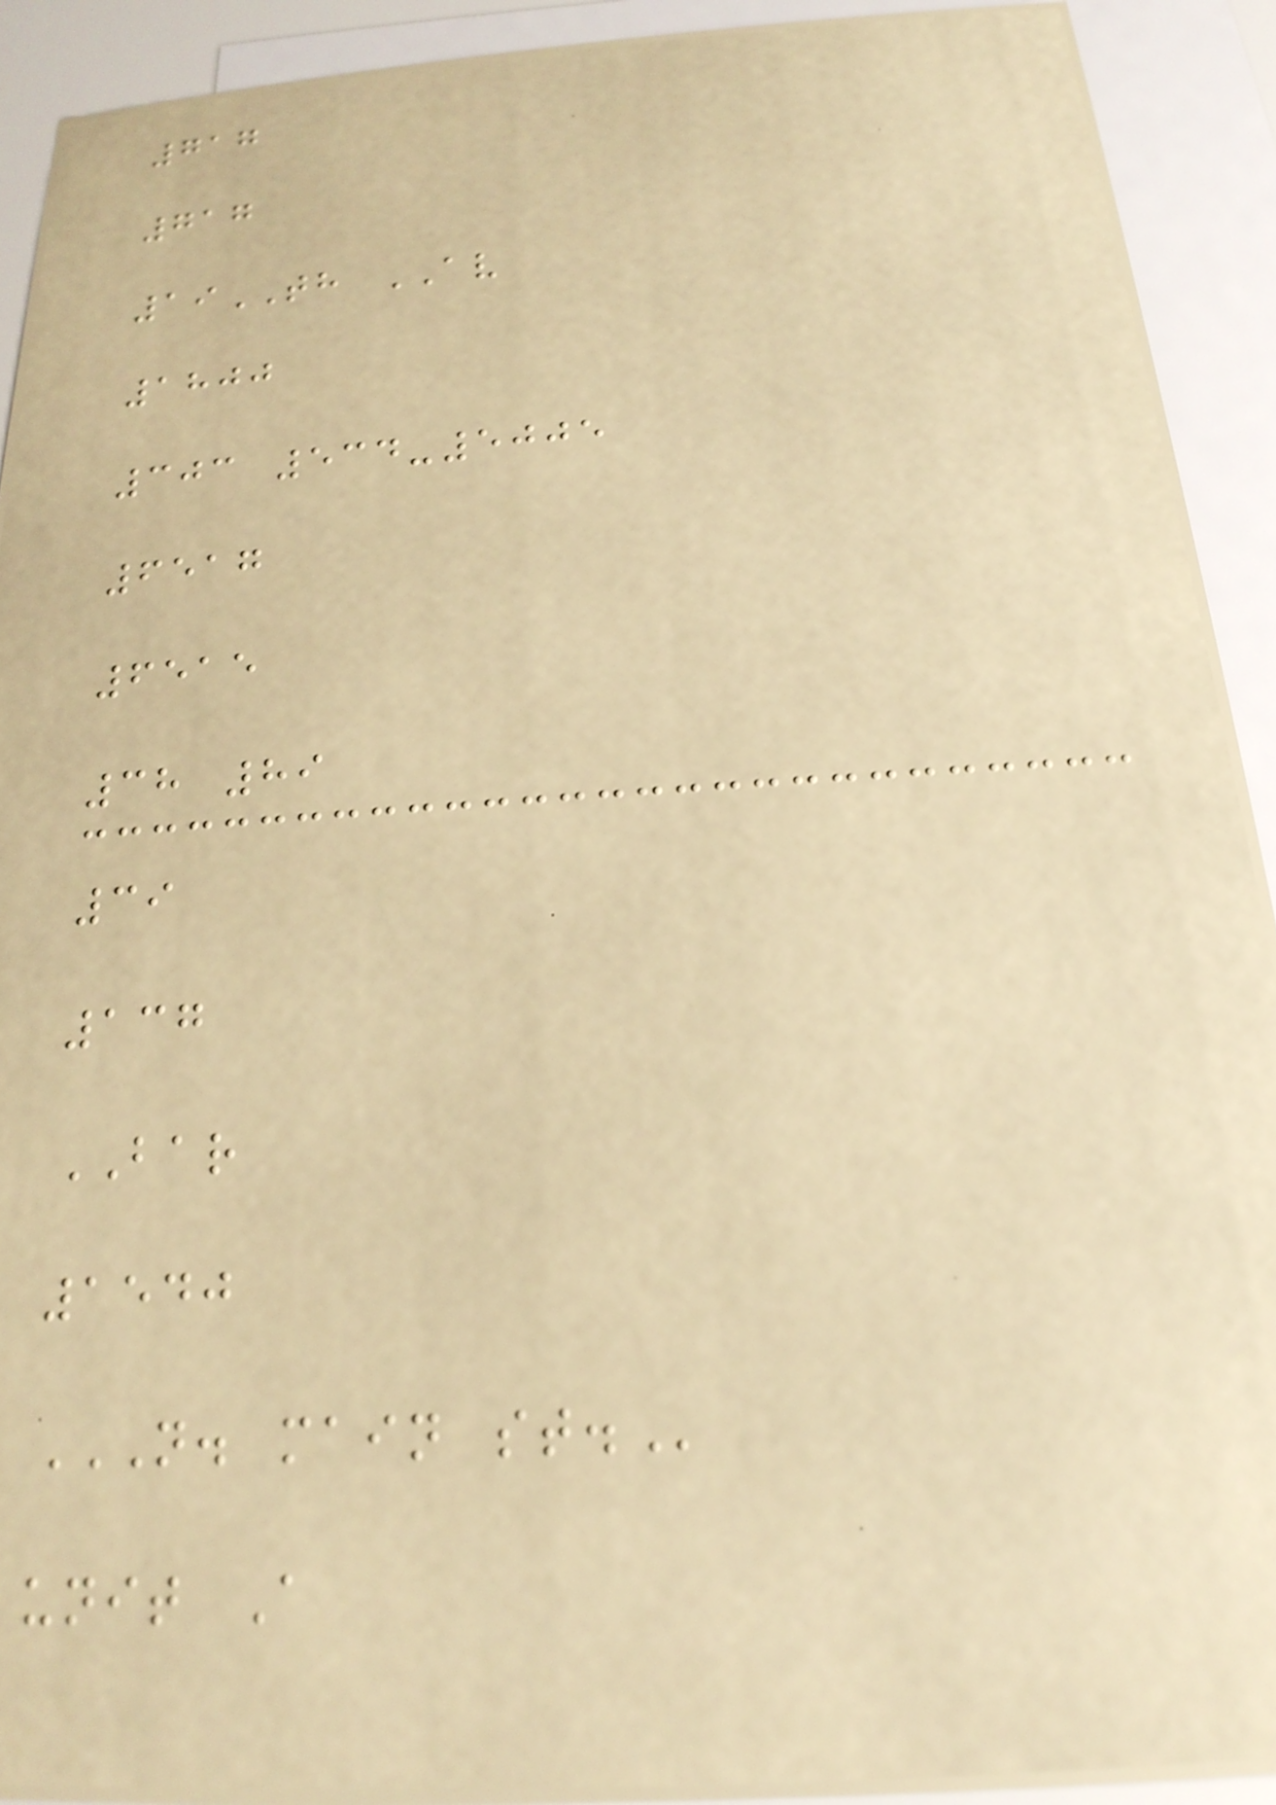717
717
19TH AV
1800
303 534-5005
6517
6515
38 89
39
137
BAR
1540
N. MAIN ST.
unit A
